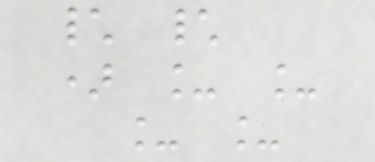\ \
) _ _
_ _
